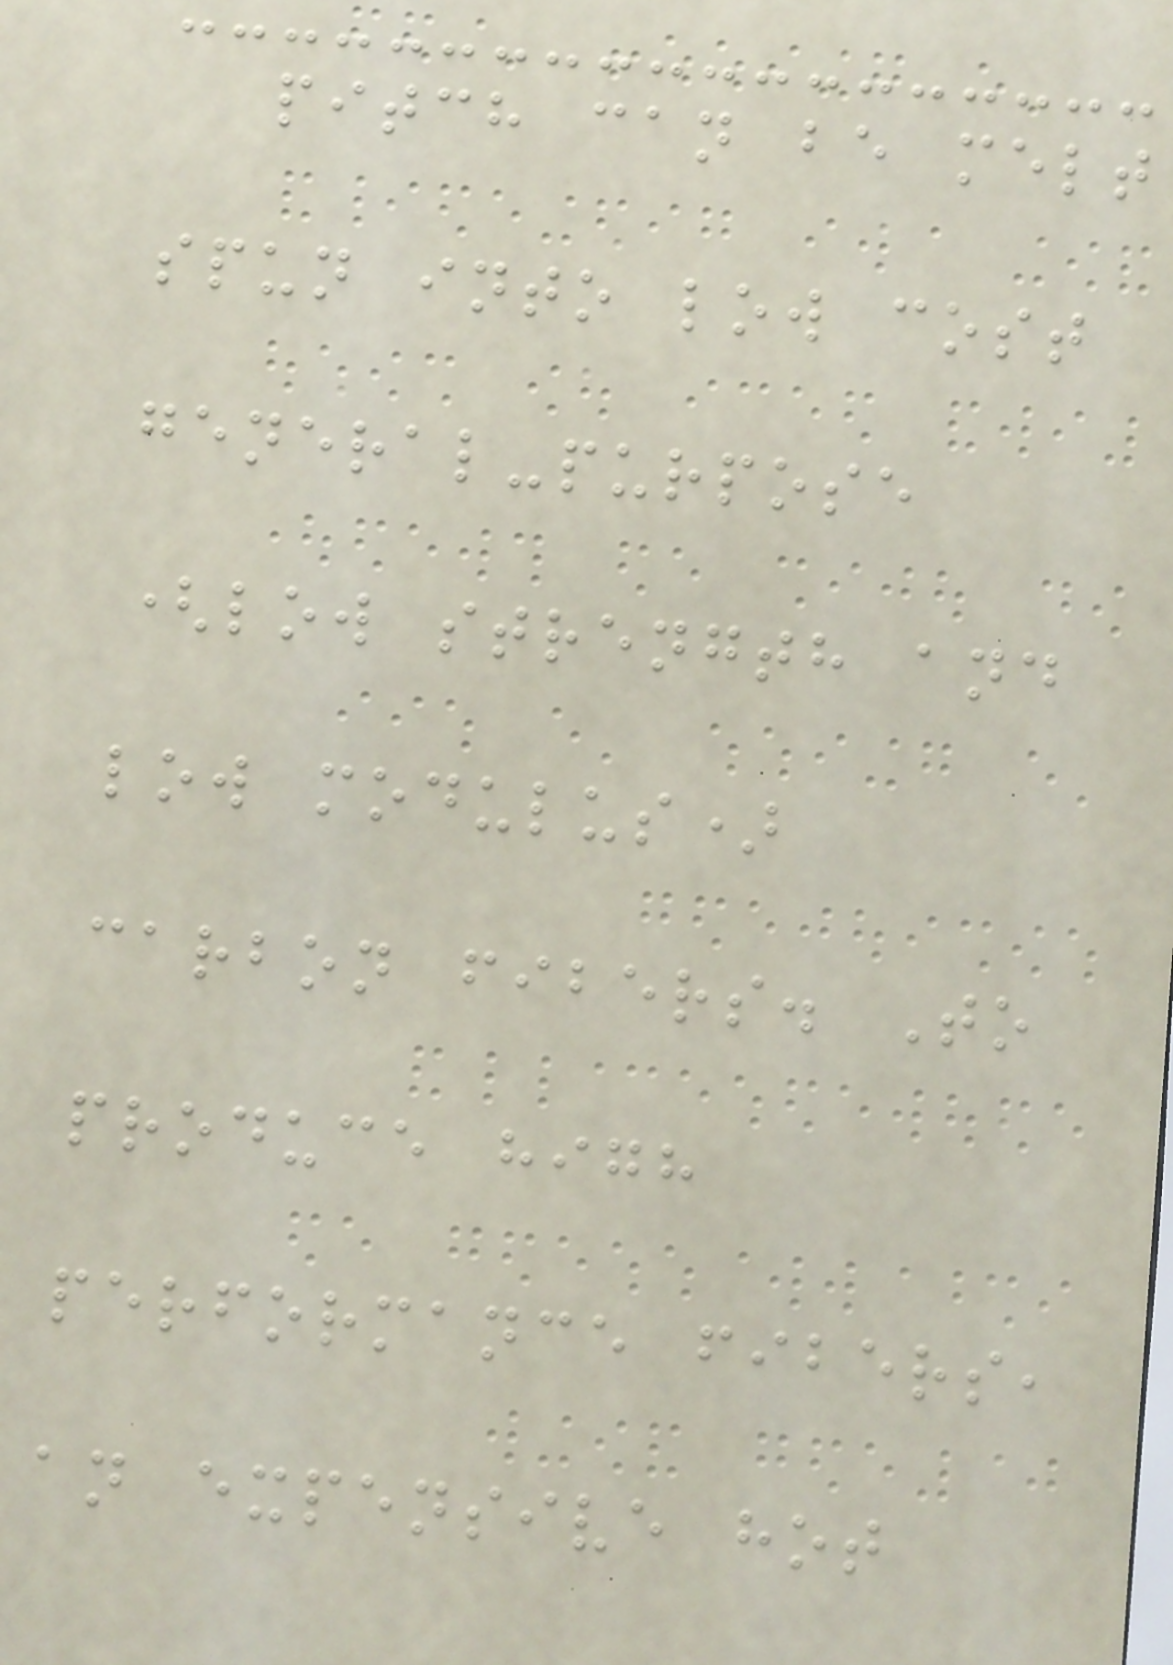pitch can be melt
spun into low cost
general-purpose
(low strength and
low modulus)
carbon fibers. To
produce high
performance fibers,
an expensive hot
